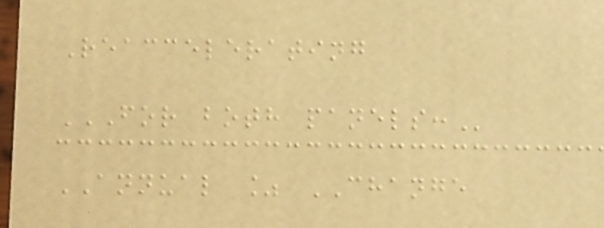Reaccelerating
FOR BOTH PANELS:
ANNUAL % CHANGE
